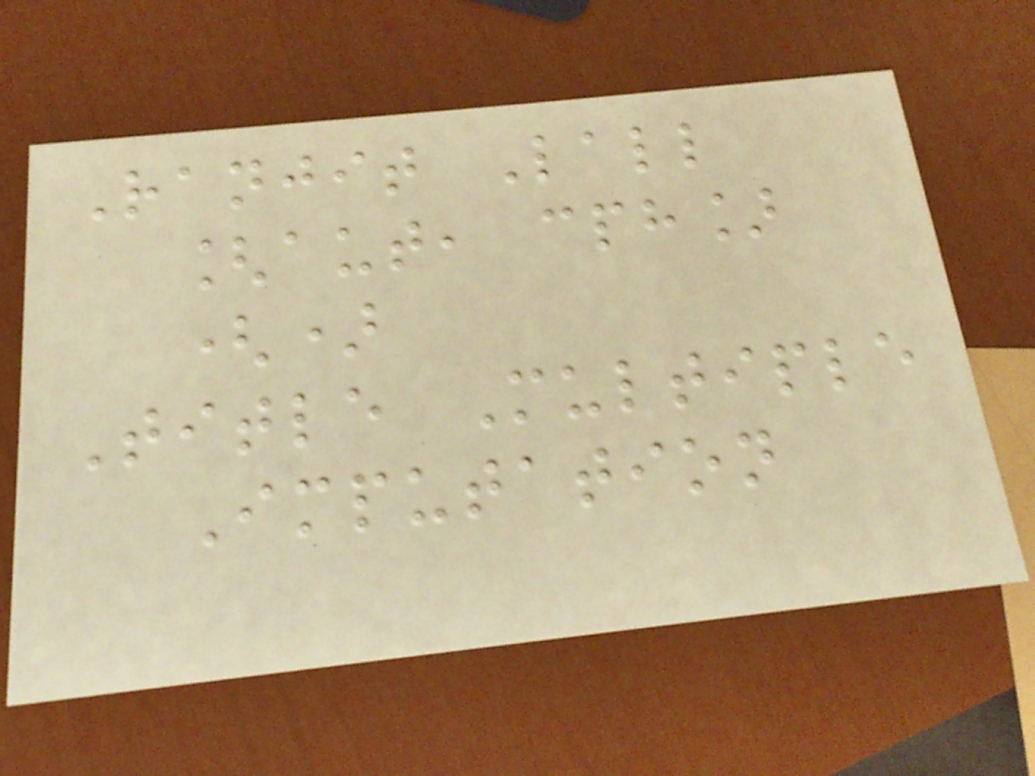Ranjit Lall
[aut, cph]
()
Title Multiple
Imputation
